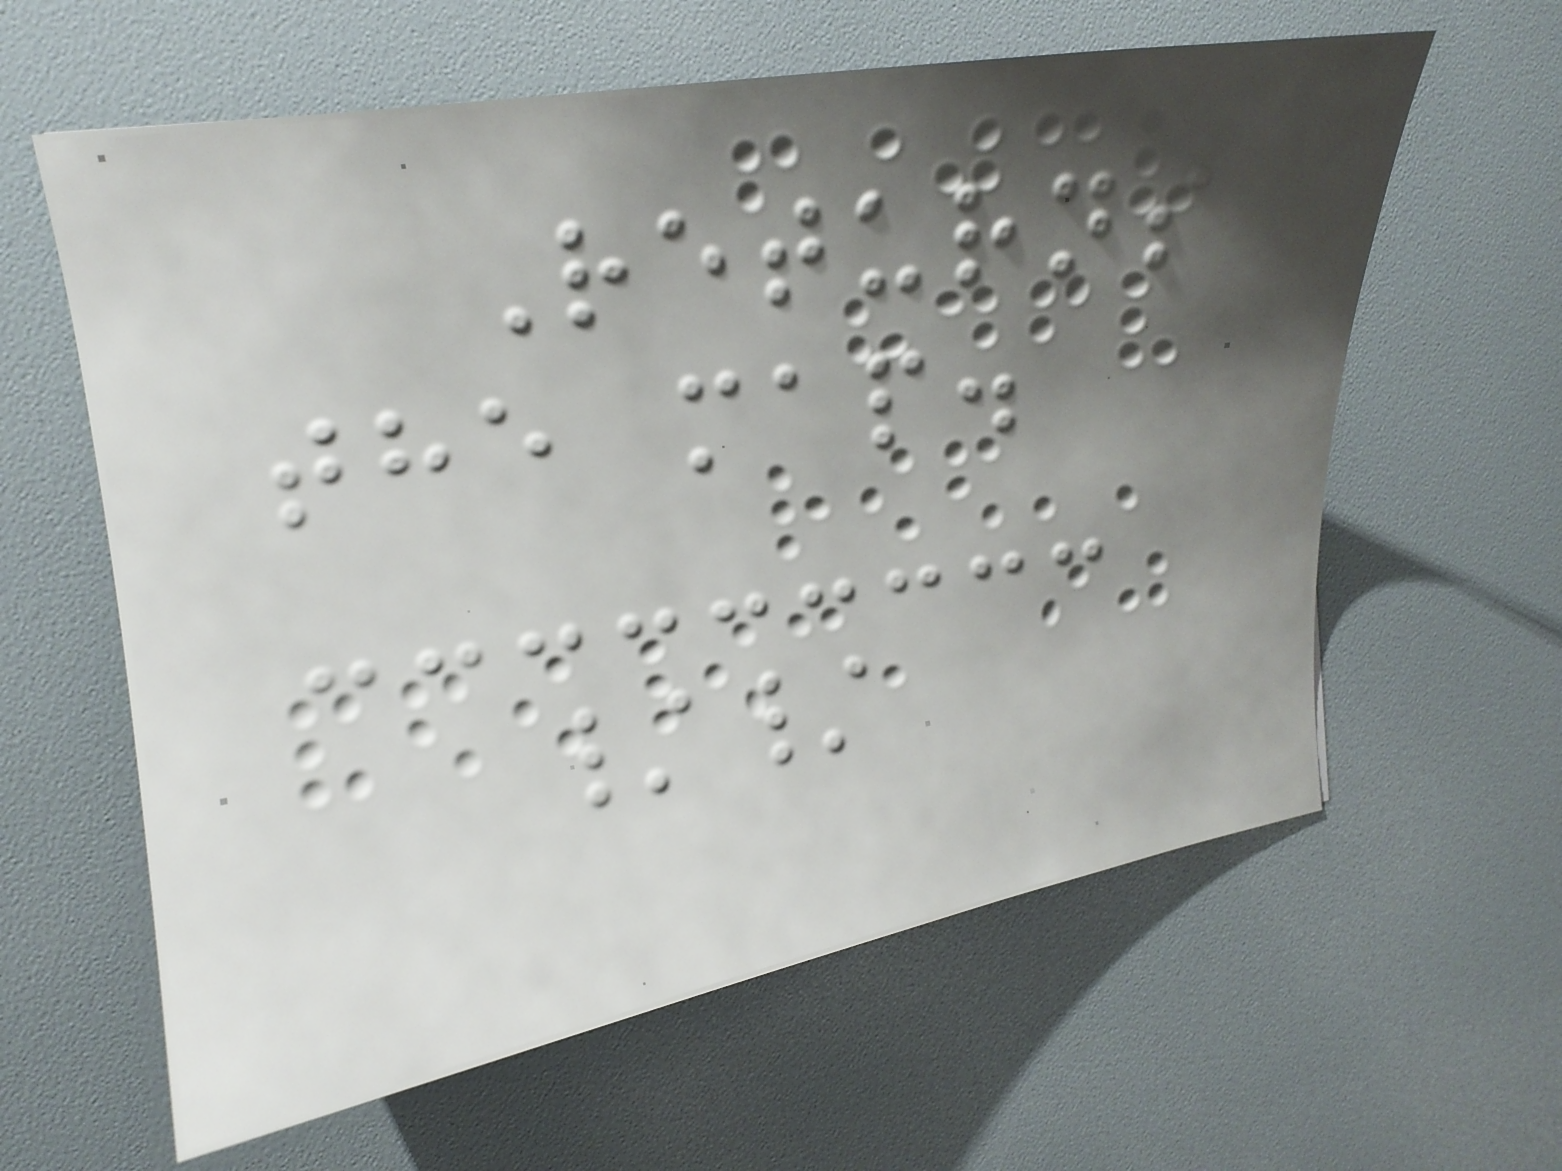Returns
the map.
//
